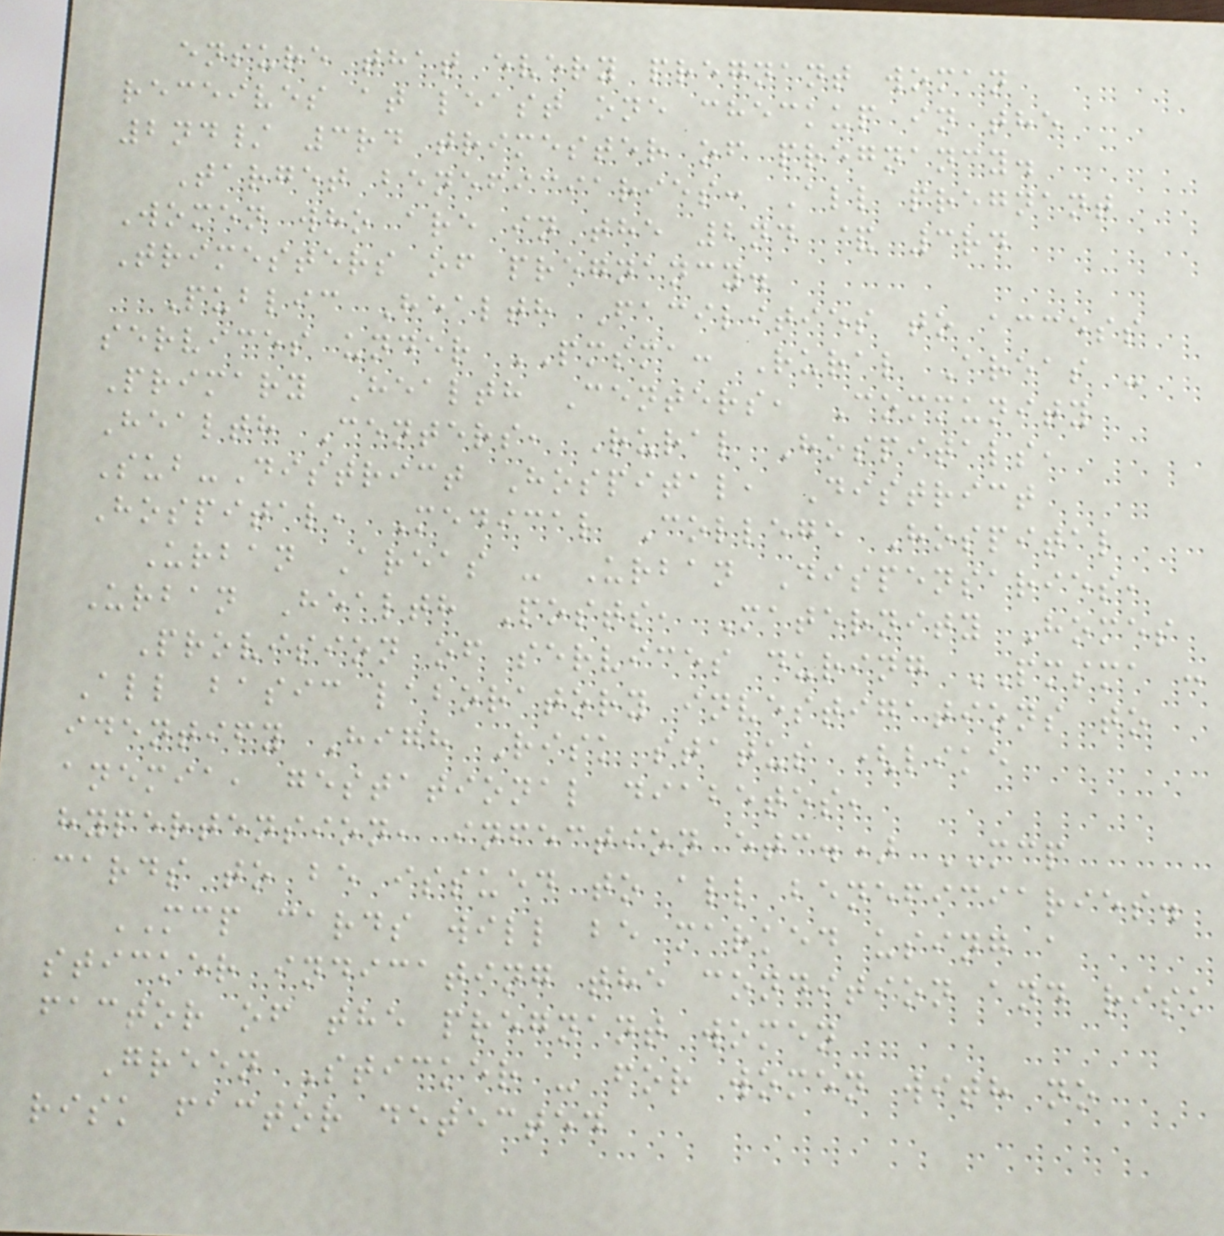ensure that every pregnant woman
receives at least one checkup in the
2nd/ 3rd trimester of pregnancy.
Target beneficiaries: All pregnant
Women who are in the 2nd & 3rd
Trimesters of pregnancy.
Public Health Facilities to access
services under PMSMA: Rural Areas -
Primary Health Centers, Community
Health Centers, Rural Hospitals,
Sub-District Hospital, District
Hospital, Medical College Hospital
Urban Areas - Urban Dispensaries,
Urban Health Posts, Maternity Homes
Provision of services during PMSMA :
All basic laboratory investigations to
identify High Risk status (like
anemia, gestational diabetes,
hypertension, infection etc.) MCP
cards to be issued to all beneficiaries.
MCP cards will be marked using a
sticker indicating the condition and risk
factor of the pregnant women
Green Sticker - for women with no
risk factor detected
